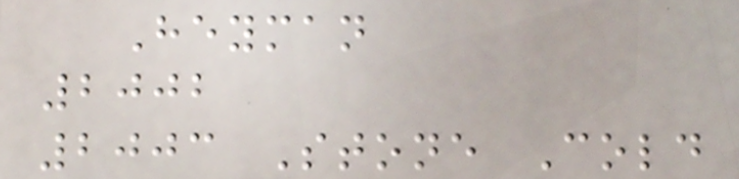Heyman
2002
2003 Stone Cold
